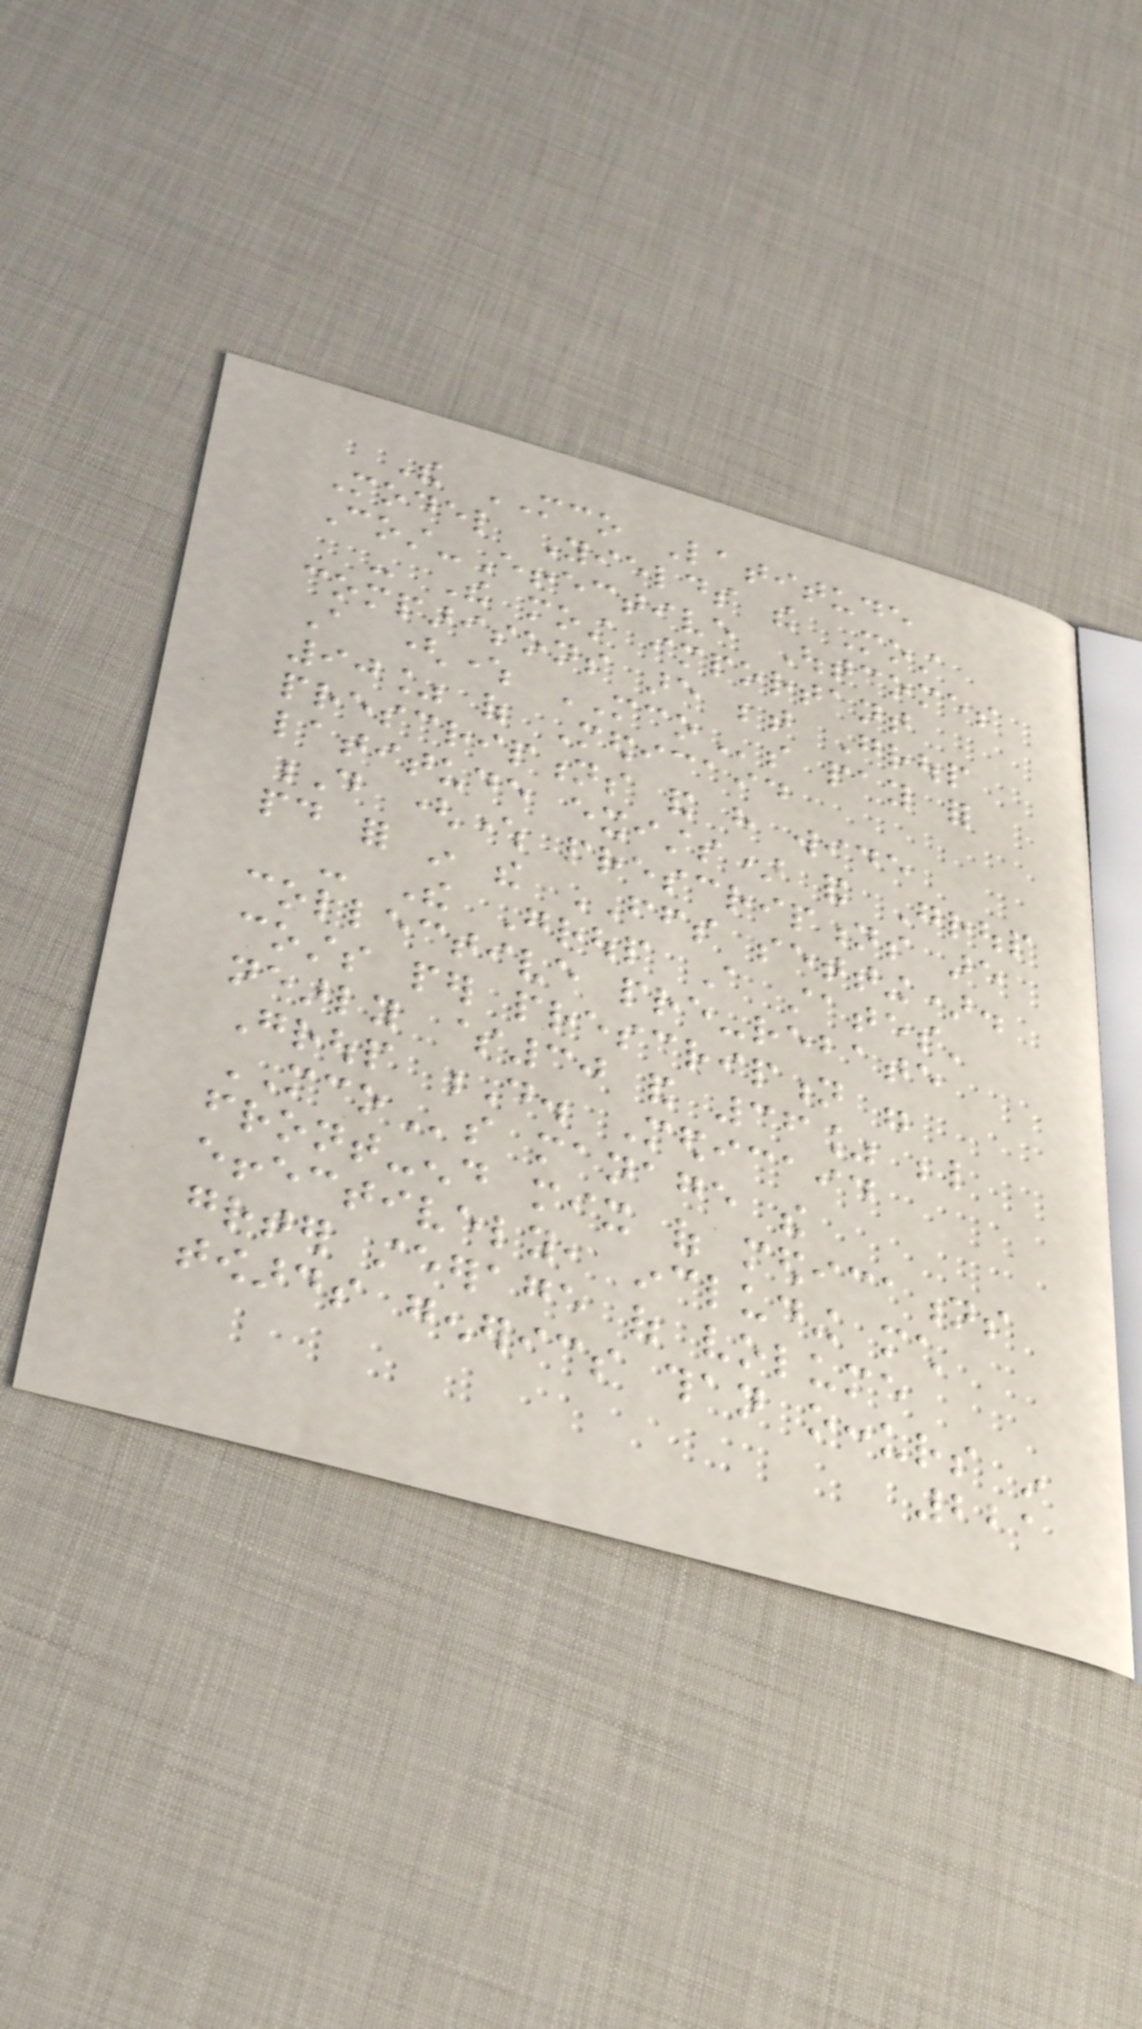The MCO Latitude
Model Yields the Most
Cost-Effective Outcomes
- The most important
comparisons are between Group
A (where MCOs pay for
90% of Medicaid
prescriptions and have wide
latitude exists) and Group
D (where prescriptions are
paid for in the FFS setting).
- The Group A states'
collective pre-rebate
costs per prescription were
nearly $30 and 36% below
Group D. Medicaid
MCOs manage the
front-end mix of medications
effectively, including much
greater steerage of volume
towards generics than occurs in
221
